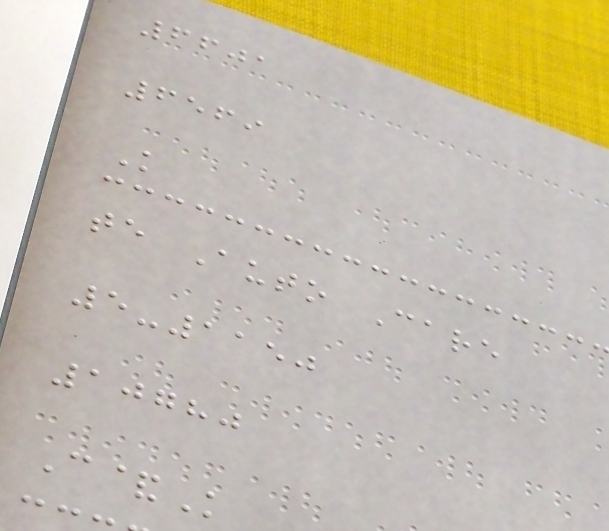6601
6569
K
te Auto Care
5-1150
10780
C&K
